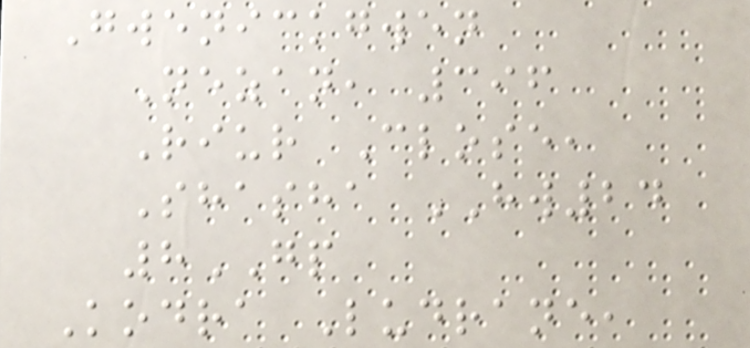Gwenickgwen
Nezan, 396
Riur Close,
Shasha HW24
8GP
Kodra Ludrane,
